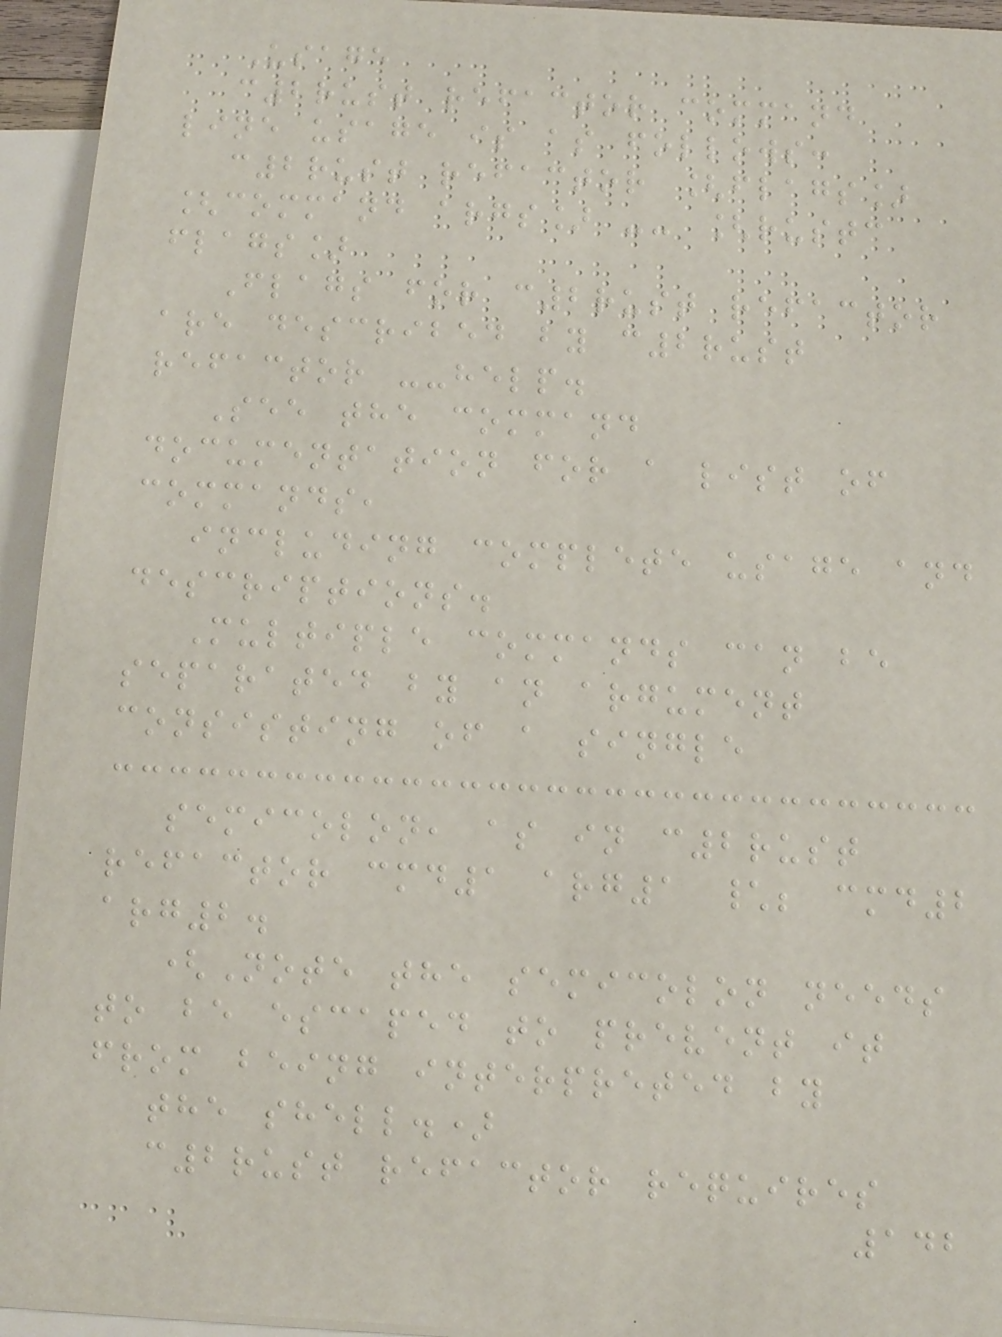Usage
c2rust refactor command
line usage is as follows:
c2rust refactor [flags]
[command args] -- [rustc
flags]
Flags for c2rust refactor
are described by c2rust
refactor --help.
See the command
documentation for a list of
commands,
including complete usage and
descriptions.
Multiple commands can be
separated by an argument
consisting of a single
semicolon, as in c2rust
refactor cmd1 arg1 \; cmd2
arg2.
(Note the semicolon needs
to be escaped to prevent it
from being interpreted by
the shell.)
c2rust refactor requires
142
